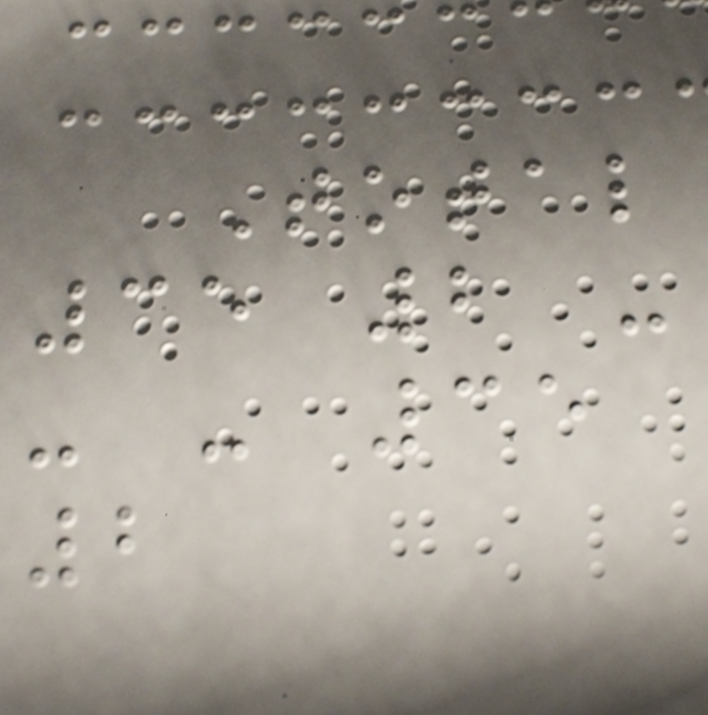Total
35 2 -
- - 35
2
